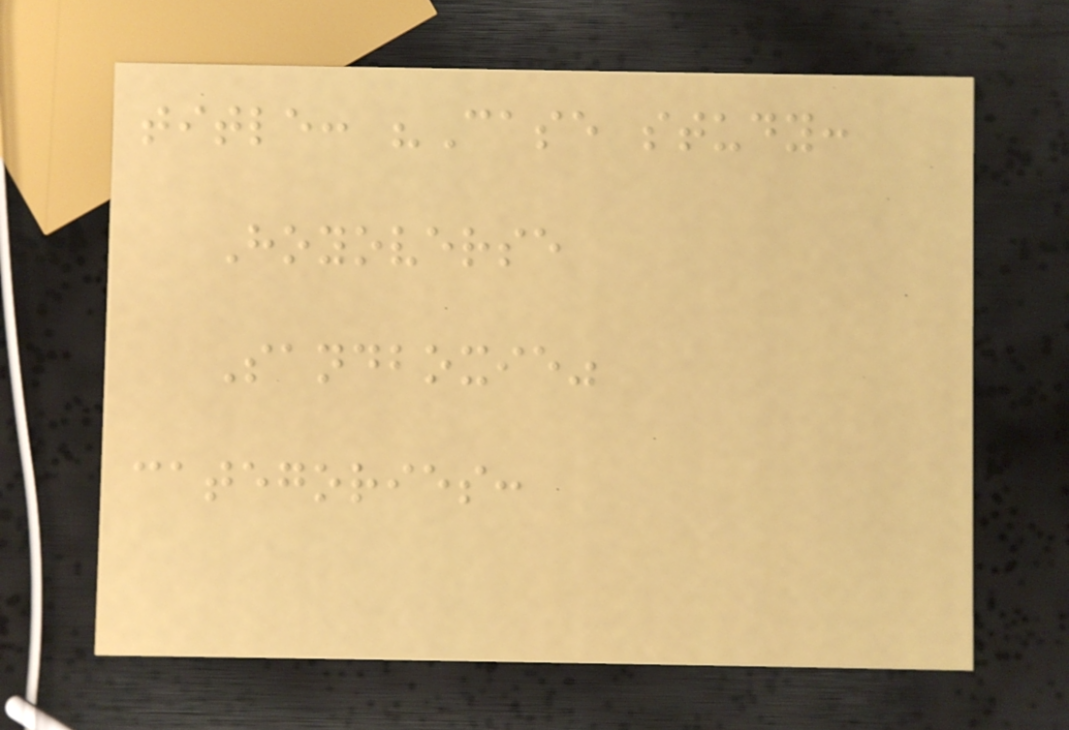title: "Case study:
Hoyoverse
Sandboxie"
categories:
